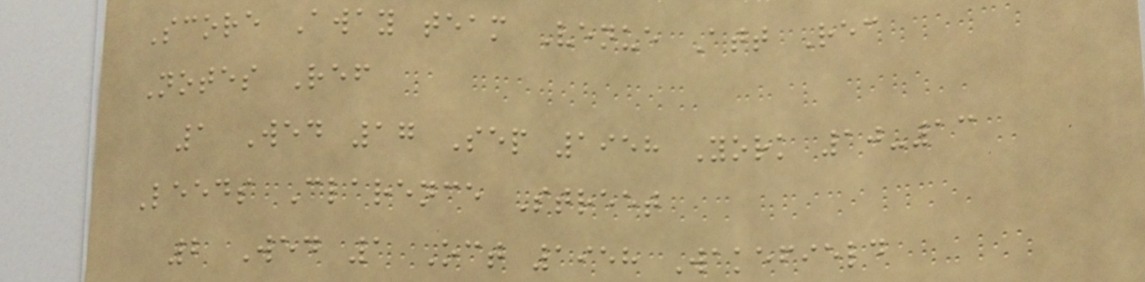Score Away team Venue Att Rec
Notes Ref
1 Wed 17 Sep 1958 York 10-13
Leeds Clarence Street
2 Wed 1 Oct 1958 Wakefield
